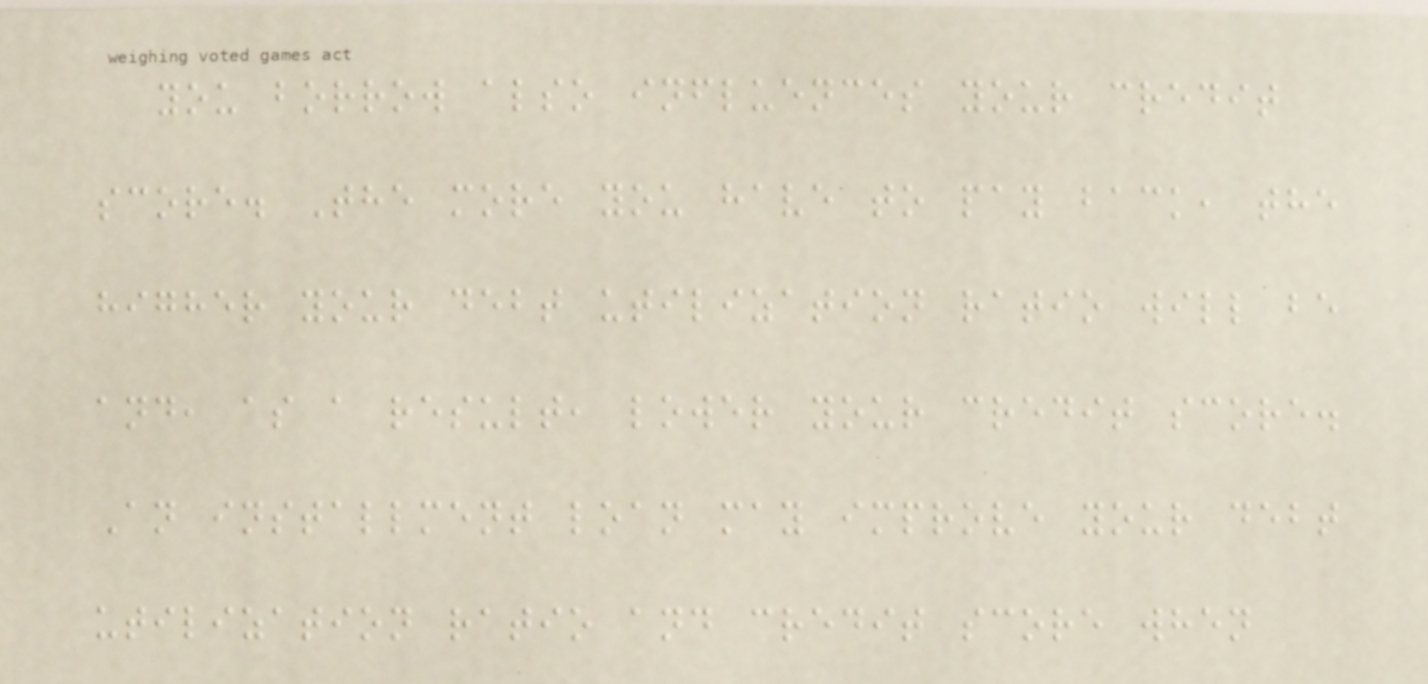you borrow also influences your credit
score. The more you have to pay back, the
higher your debt utilization ratio will be
and, as a result, lower your credit score.
An installment loan may improve your debt
utilization ratio and credit score when
